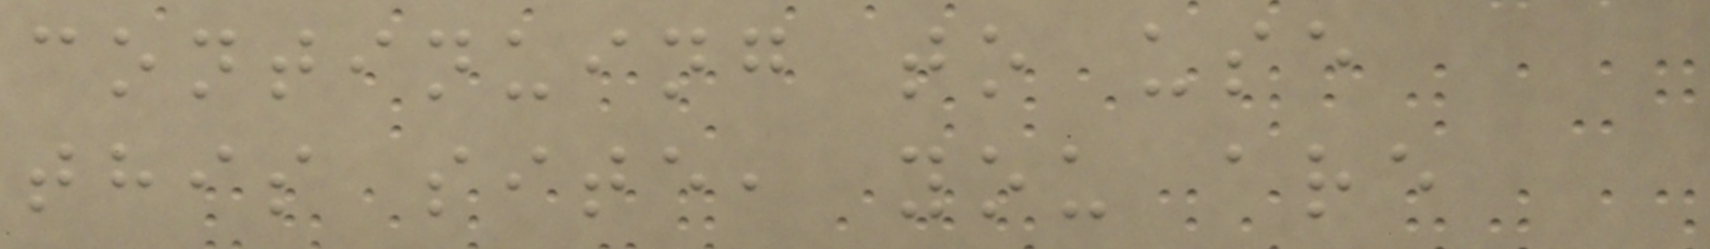continuing to use
this site, you are
